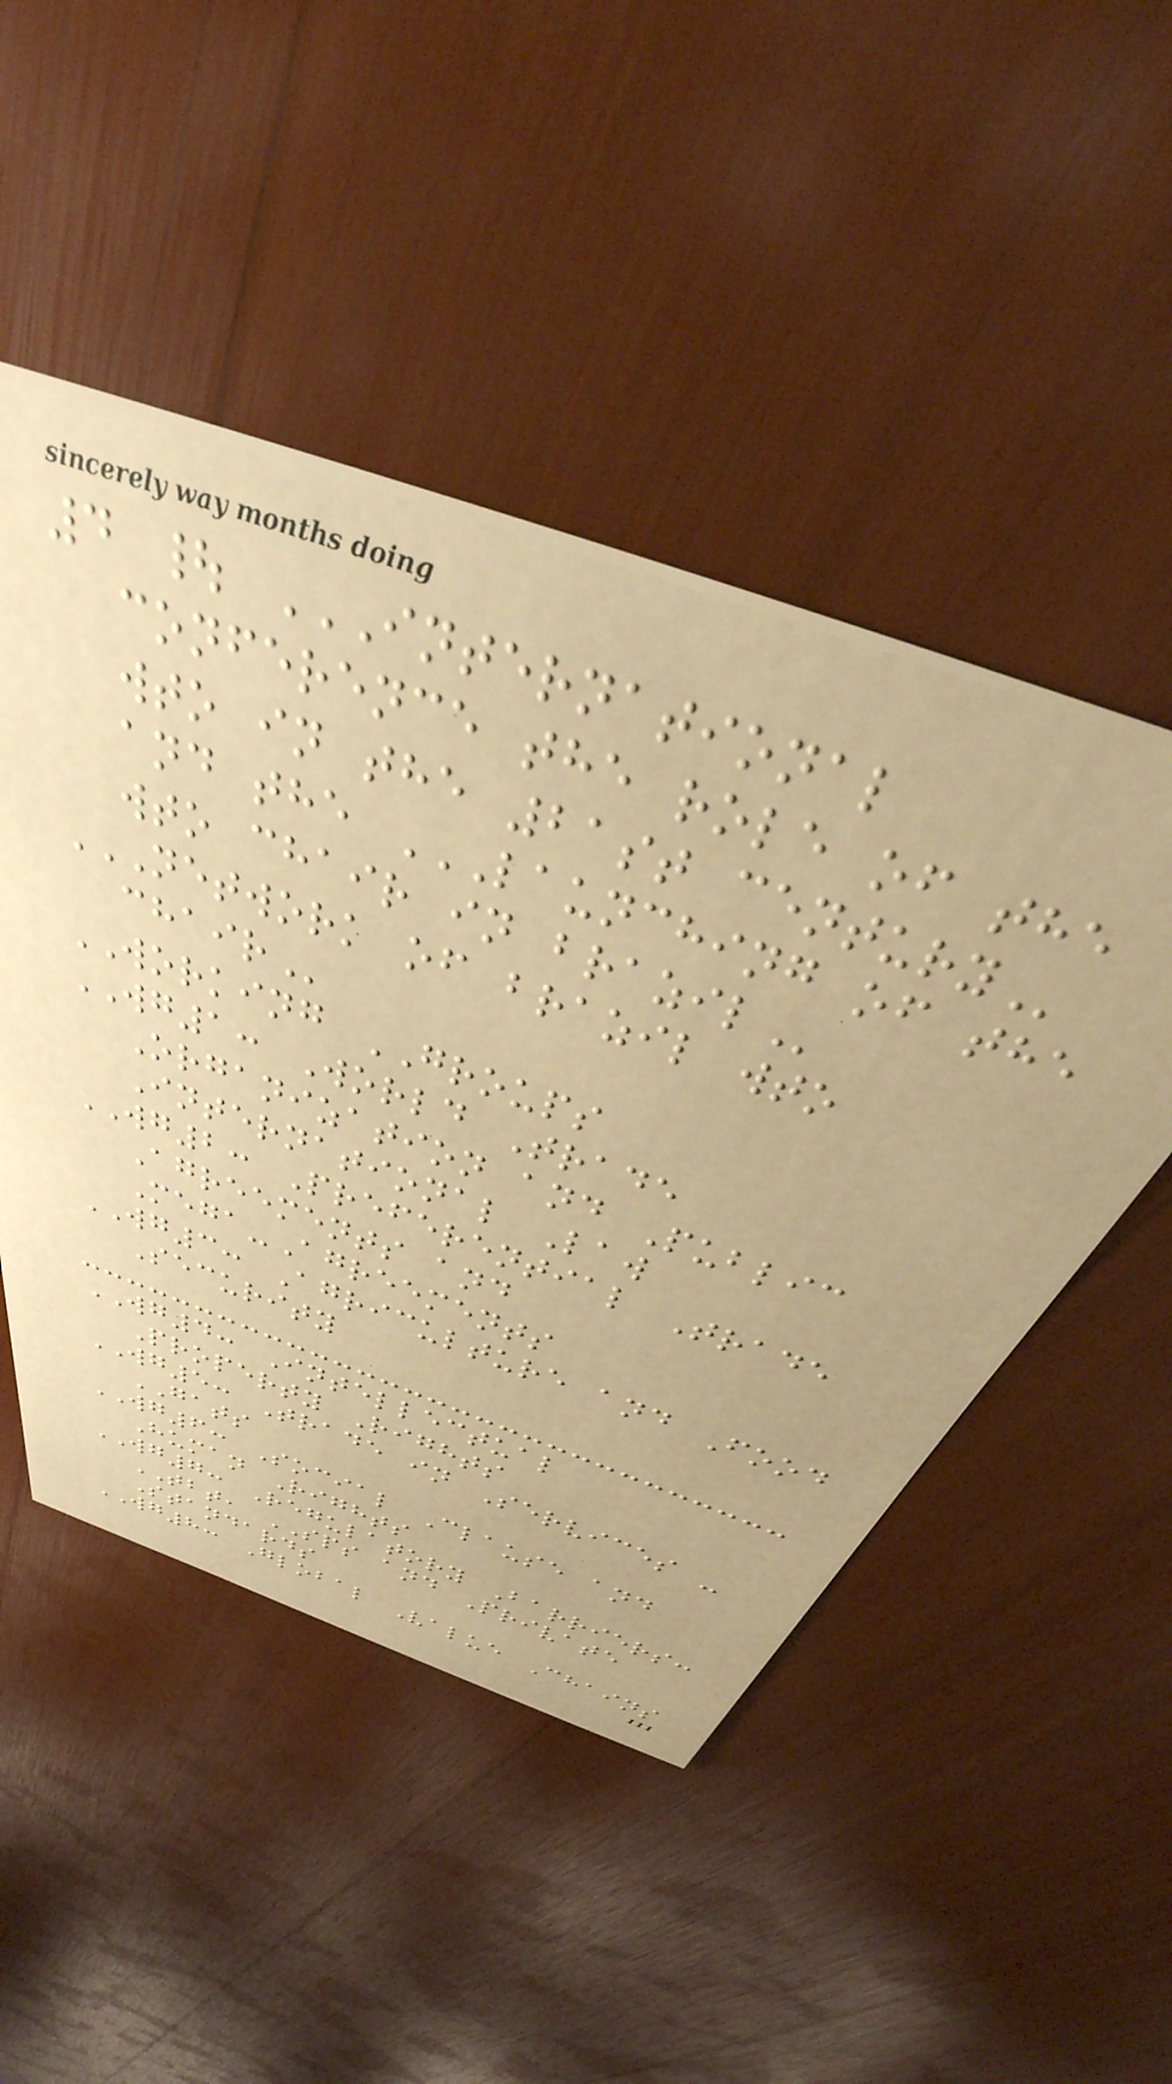4 | INTERNATIONAL
CONFERENCE THE ROLE OF THE
WTO IN THE 21ST CENTURY
and the LAUNCHING OF THE
WTO CHAIR IN BRAZIL
NETWORK OF BRAZIL WTO
CHAIR
WORKING GROUPS
WG1: World Trade
Organization and Public
International Law
WG2: Preferential Trade
Agreements and
Mega-Agreements
WG3: Agriculture and Food
Security
WG4: Intellectual
Property Rights
WG5: Trade in Services -
GATS
WG6: Social Clause and
Human Rights
WG7: Regulatory Barriers:
TBT, SPS and Private
Standards
WG8: Global Value Chains
